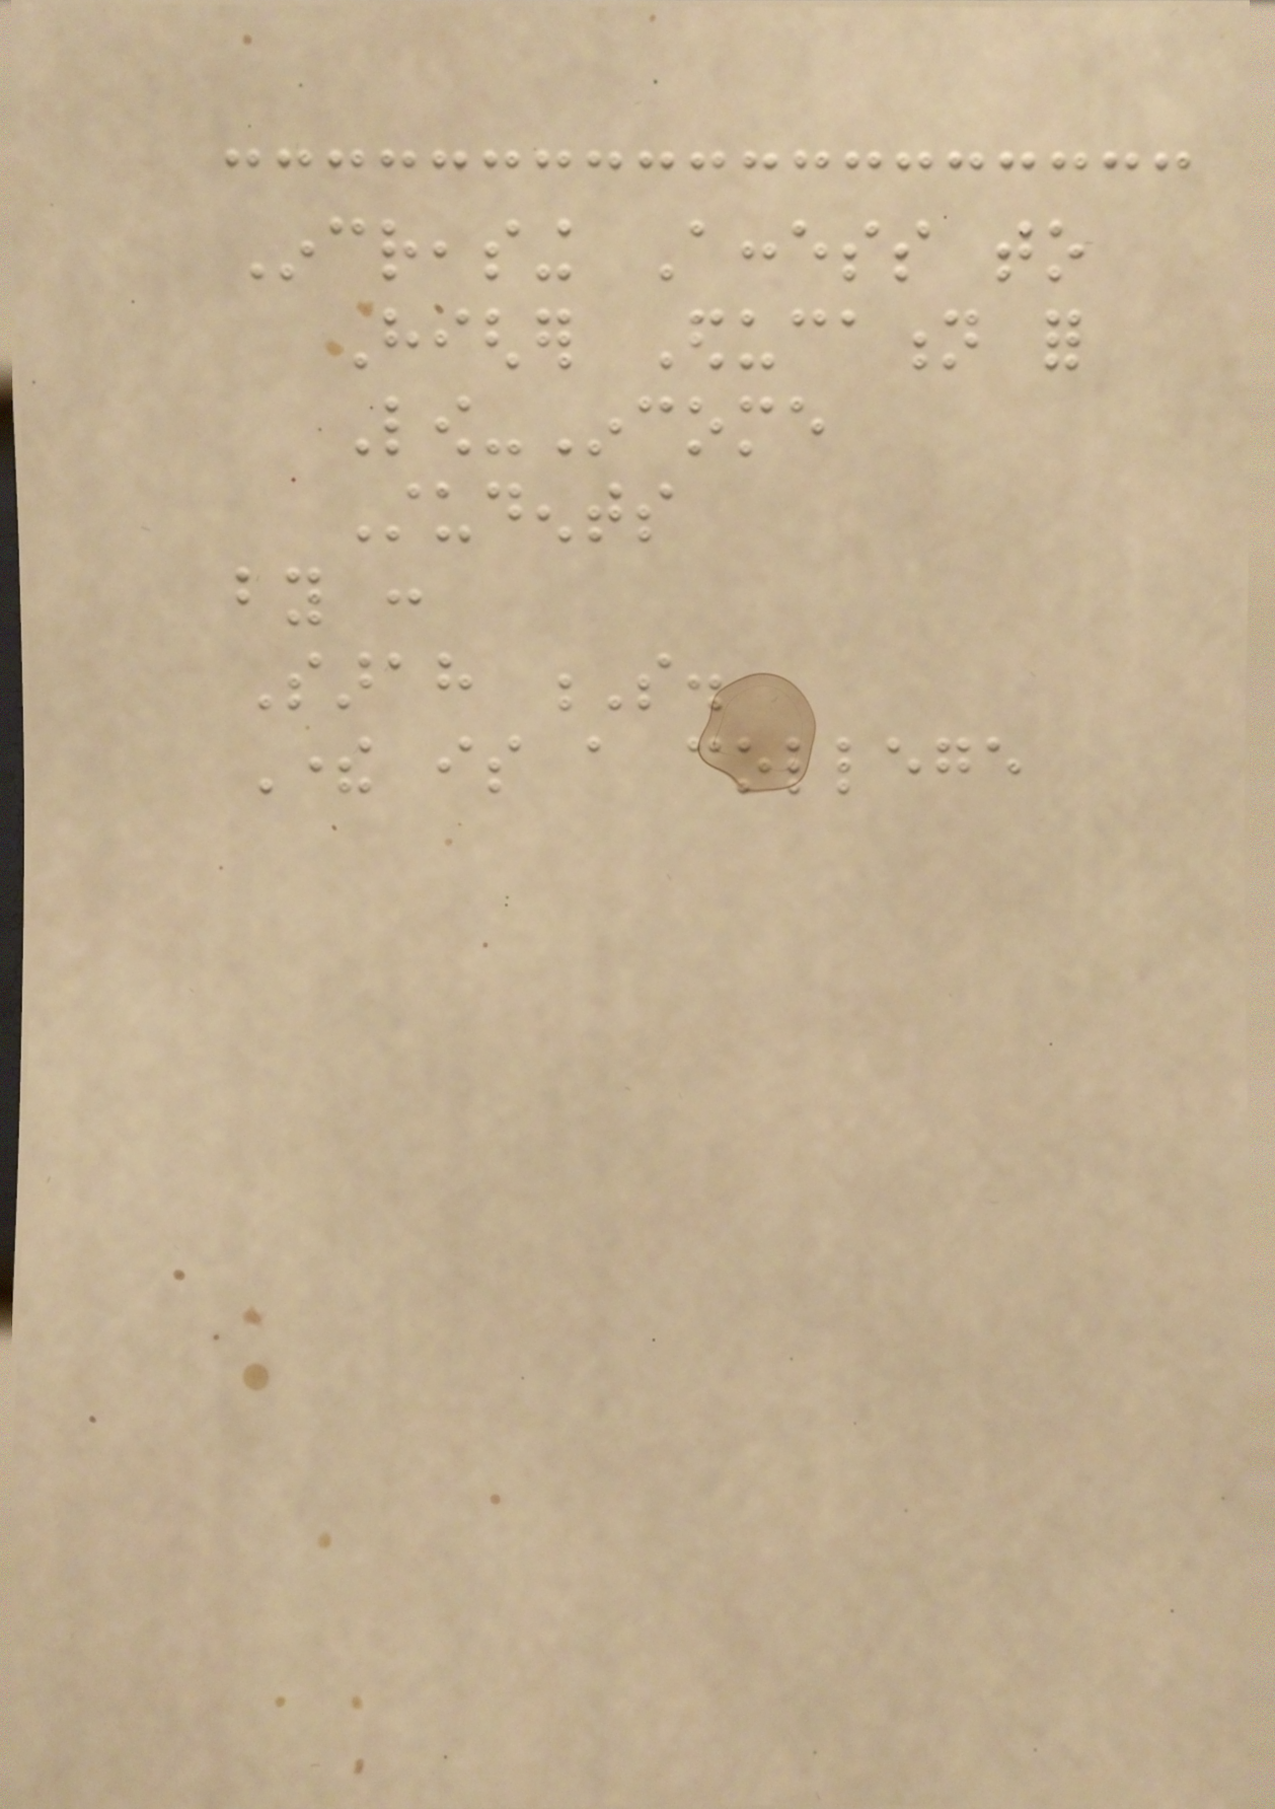Increasing Access to
Higher Education for
Low-Income
Students
by :
Sarah S.
There is a college
